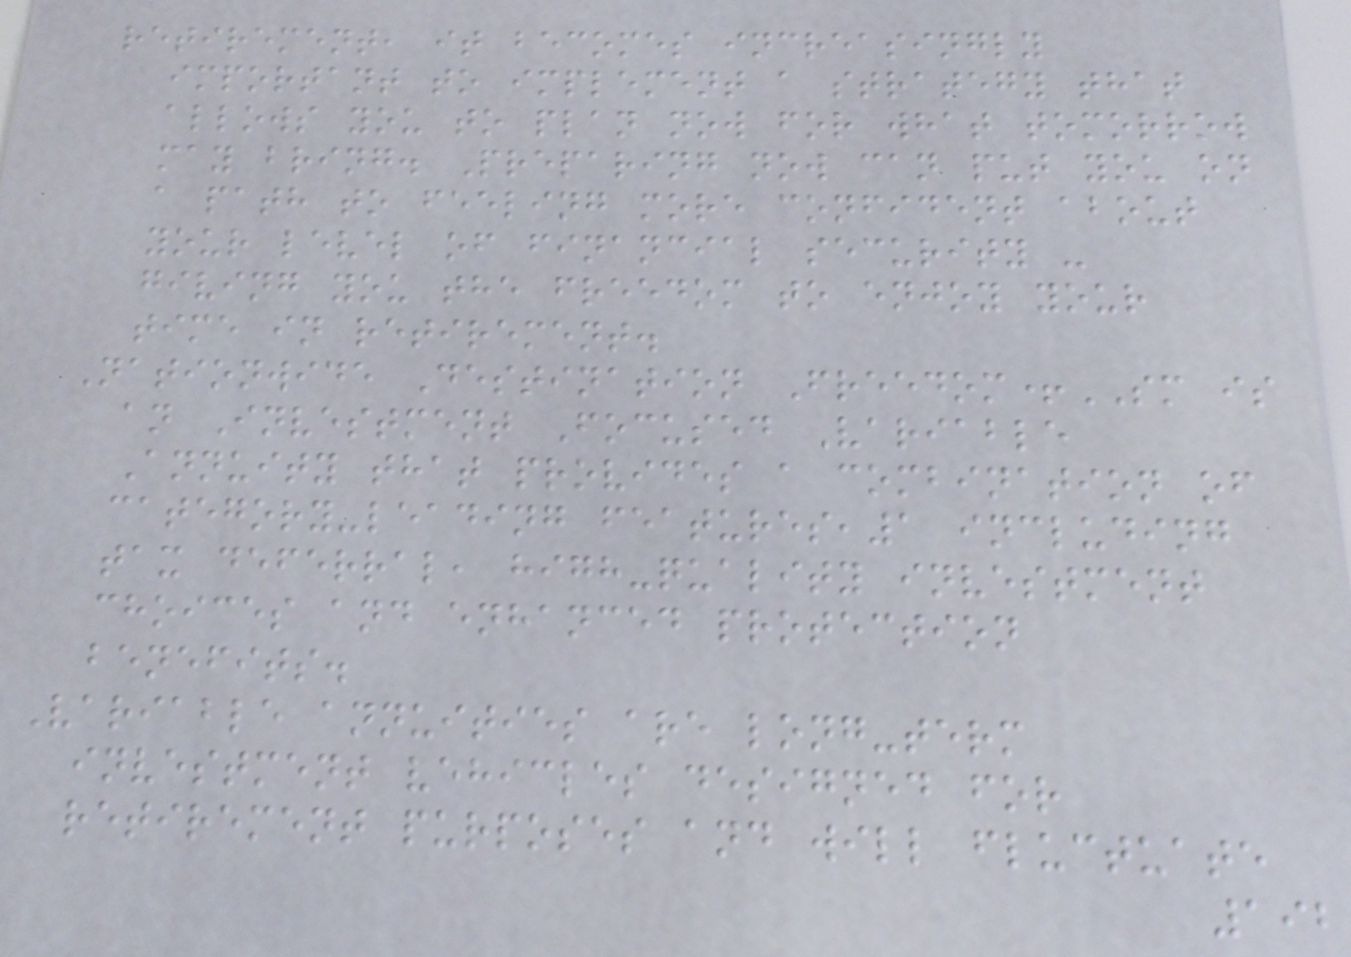retirement, it becomes increasingly
important to implement a strategy that
allows you to plan now for what tomorrow
may bring. Preparing now can put you on
a path to feeling more confident about
your level of financial security -
giving you the freedom to enjoy your
time in retirement.
Nationwide Destination Freedom+SM is
an Investment Focused Variable
Annuity that provides a combination of
category-leading features,1 including
tax deferral, high-quality investment
choices and enhanced protection
benefits.
Variable annuities are long-term
investment vehicles designed for
retirement purposes and will fluctuate
192
